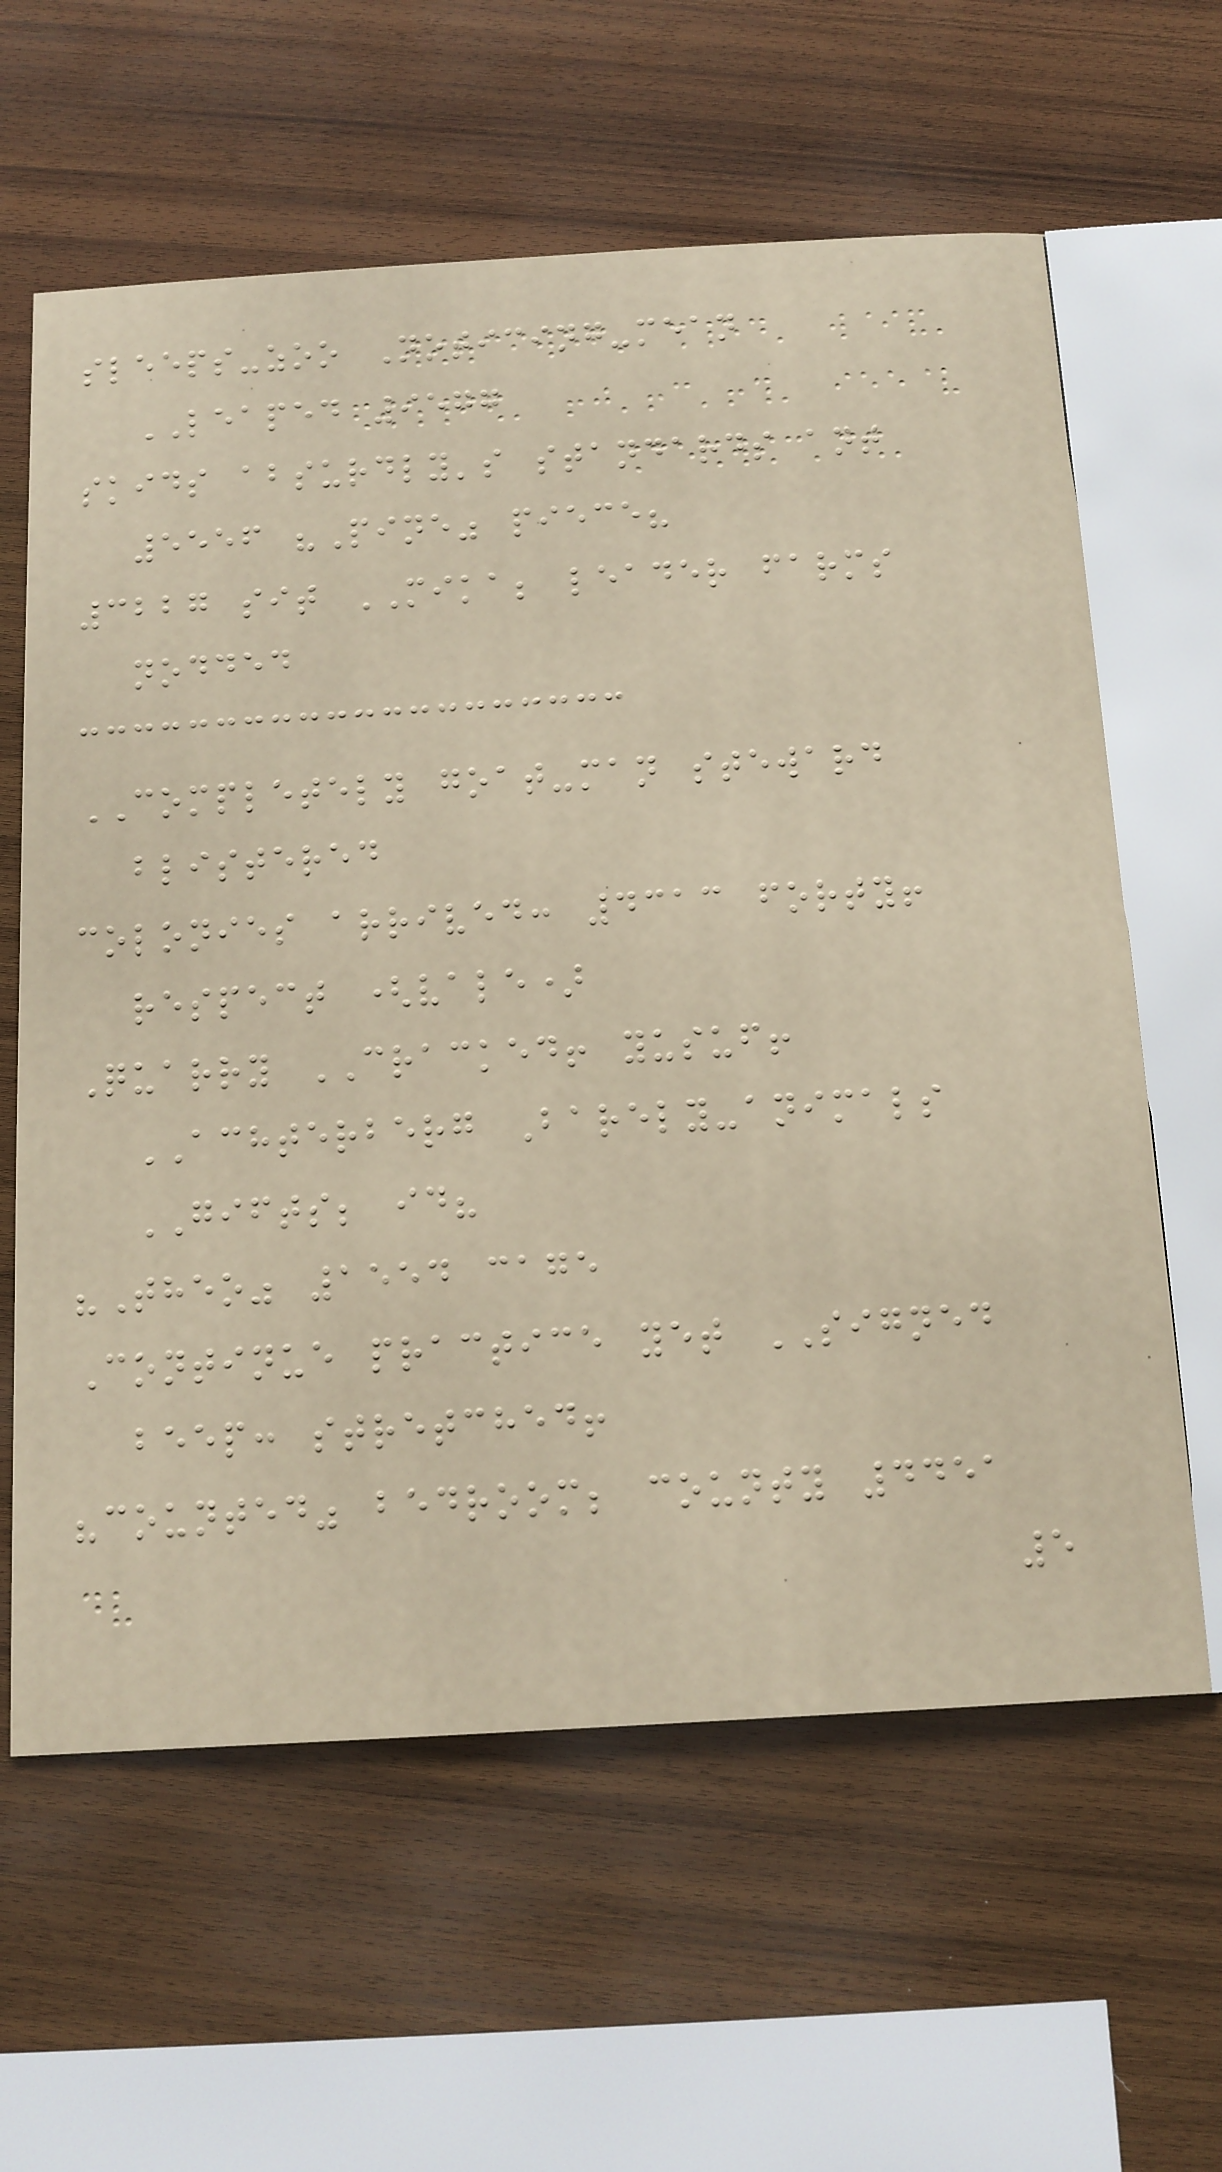sleeps-zoo Noticing-mean
LEAPED 9577
skids absurdly's standards ant
5556 "Pine" piece?
3227 sit MIKA; leader farms
nodded
COMPLETELY goat-man steward
blistered
colonies arrived: 4313 forty!
respect (vale)
Quarry CRACKED! yusuf!
ACHTERBERG Barely-animals
GIFTS; id?
"Theo" 1554 cage
Continue practice yet SIGNED
beep: stretched!
"counted" bedroom; county 4451
5
